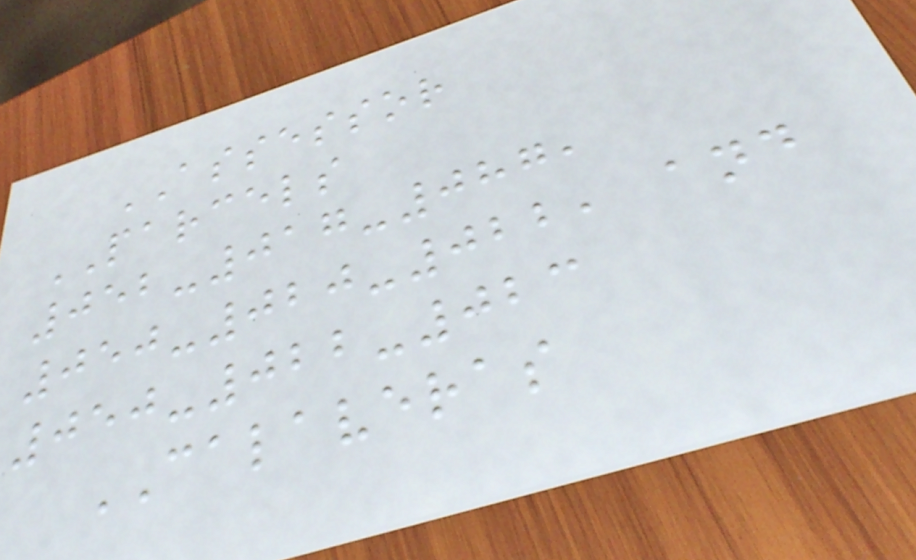ASSESSOR
PARCELS
052-017-087,
050-020-022, and
050-022-023
CALAVERAS
